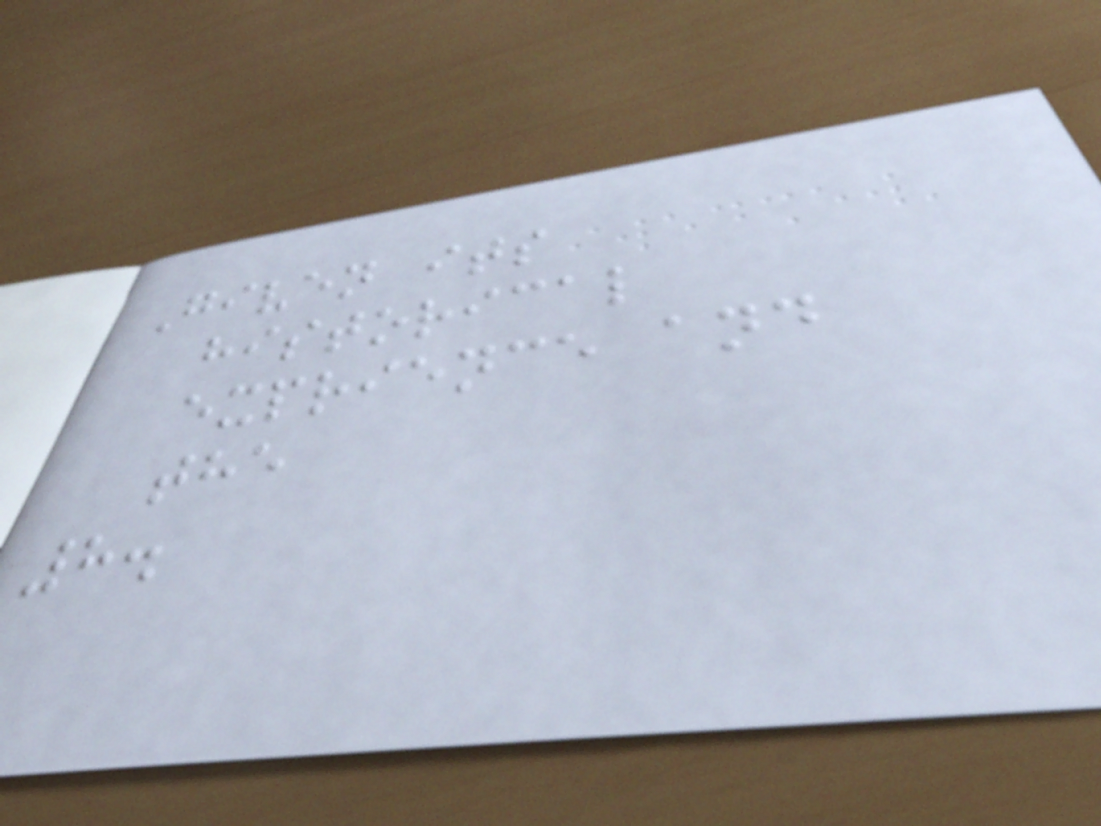Given its
historical
exprience and
the
8.
